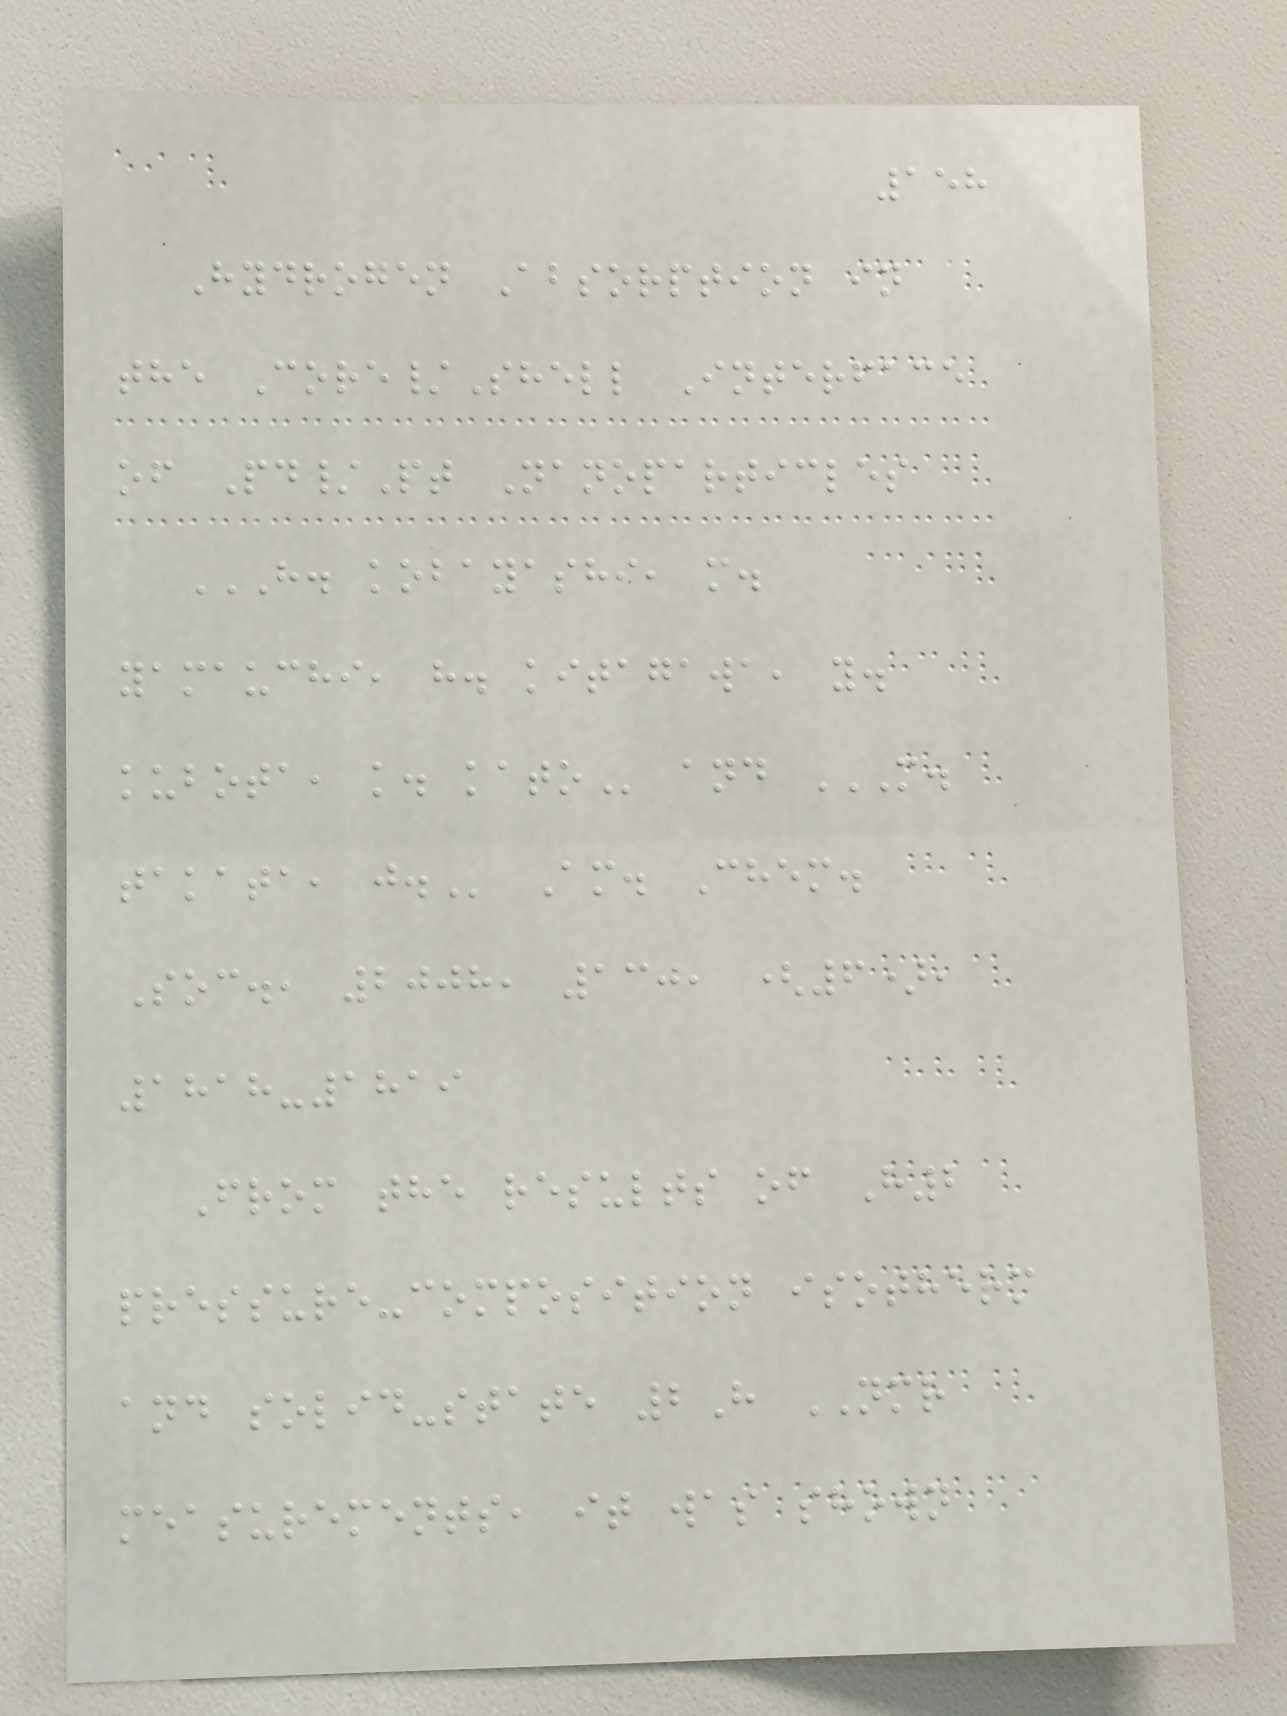158
Hydrogen Absorption in
the Core/Shell Interface
of Pd/Pt Nanoparticles
H. KOBAYASHI, M.
YAMAUCHI, H. KITAGAWA, Y.
KUBOTA, K. KATO and M.
TAKATA, J. Am. Chem.
Soc., 2008, 130, (6),
1818-1819
From the results of H2
pressure-composition isotherm
and solid-state 2H NMR
measurements, it was shown
